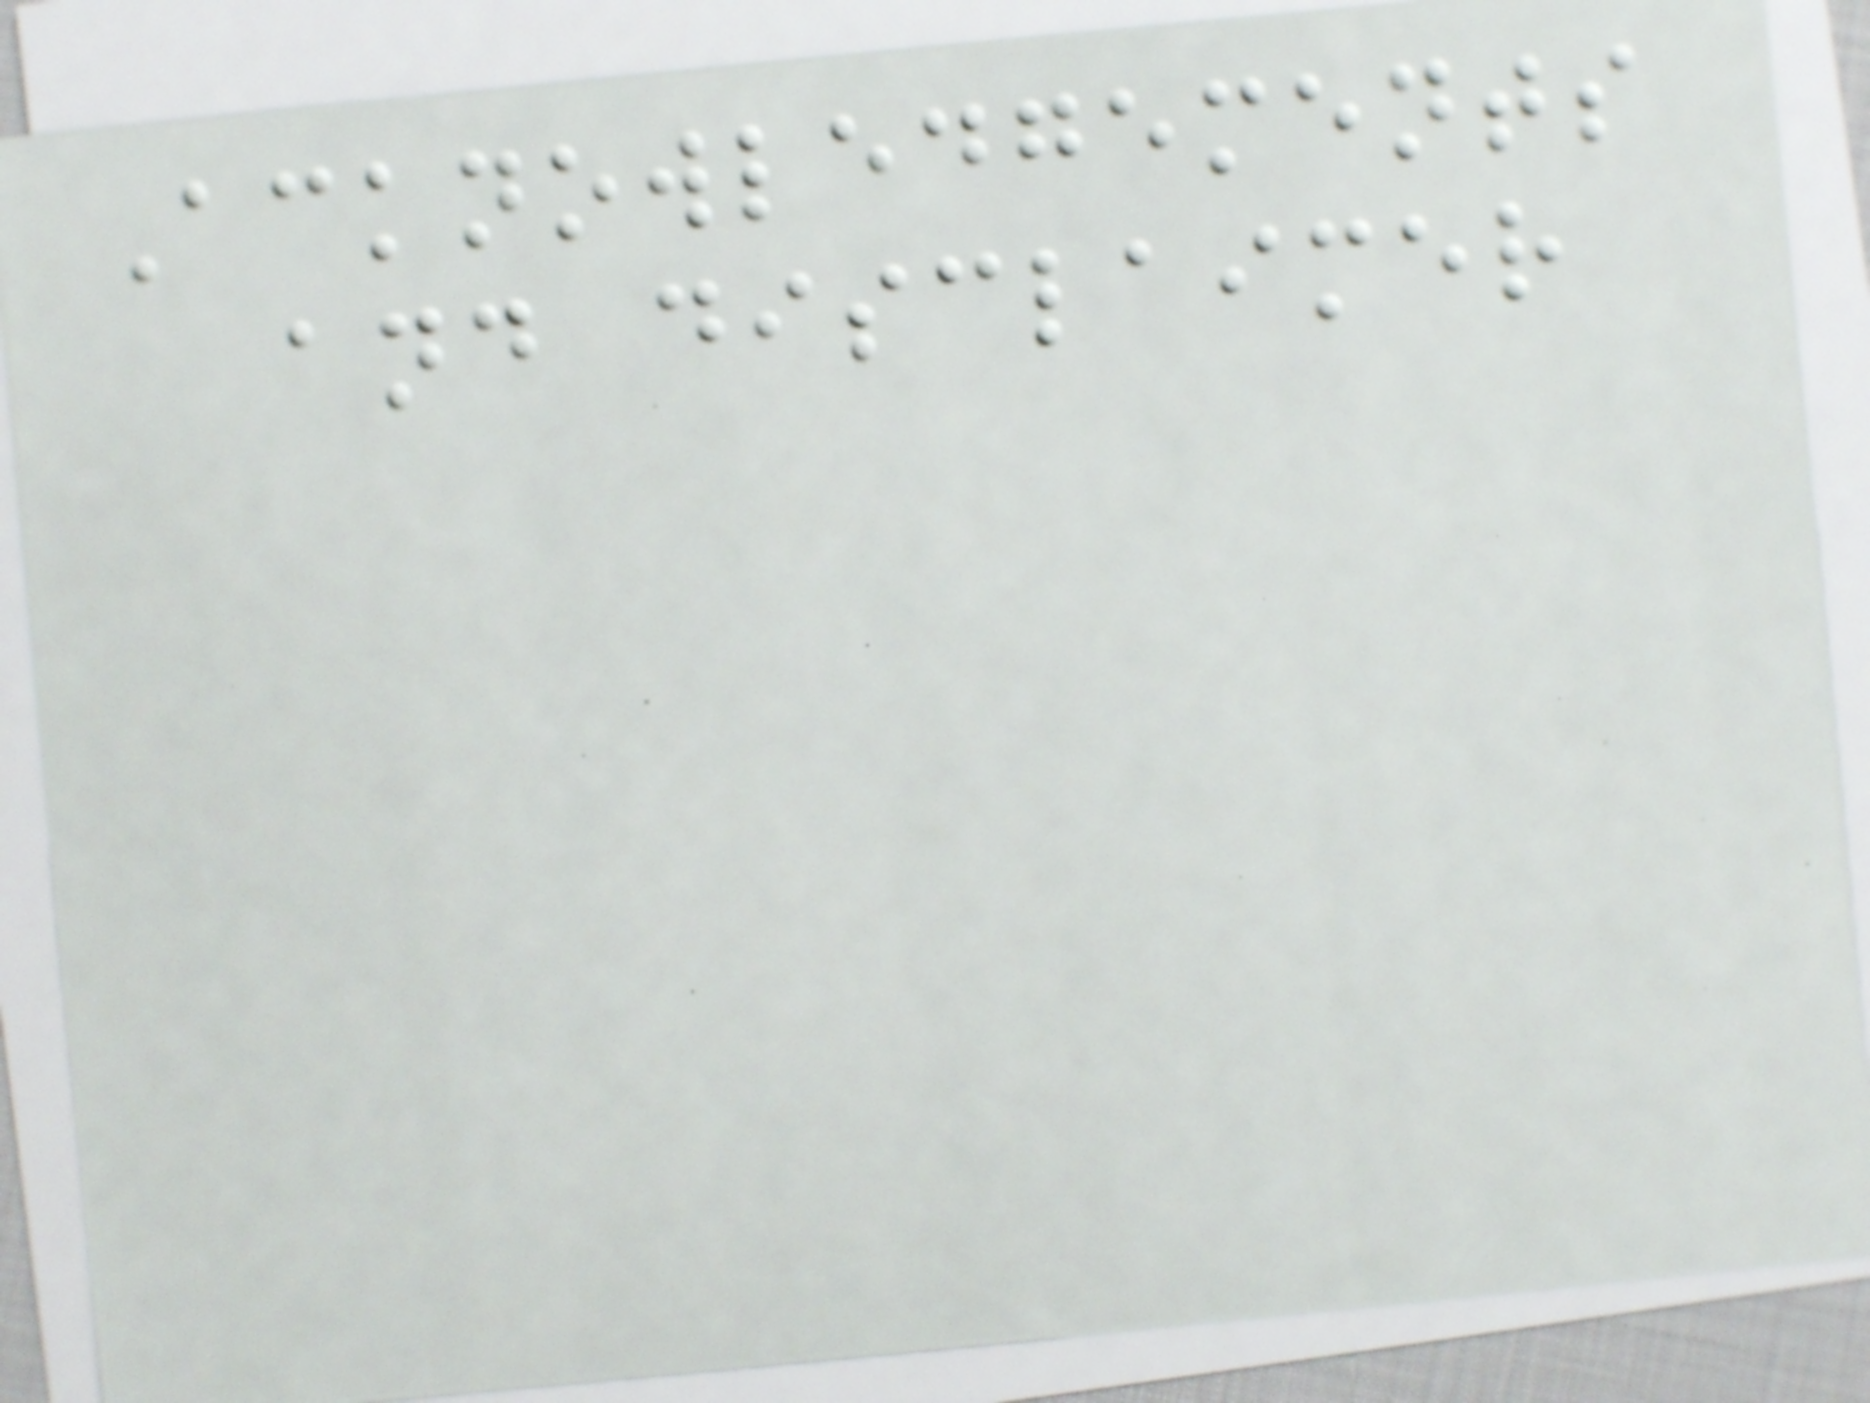Acknowledgements
and disclaimer
